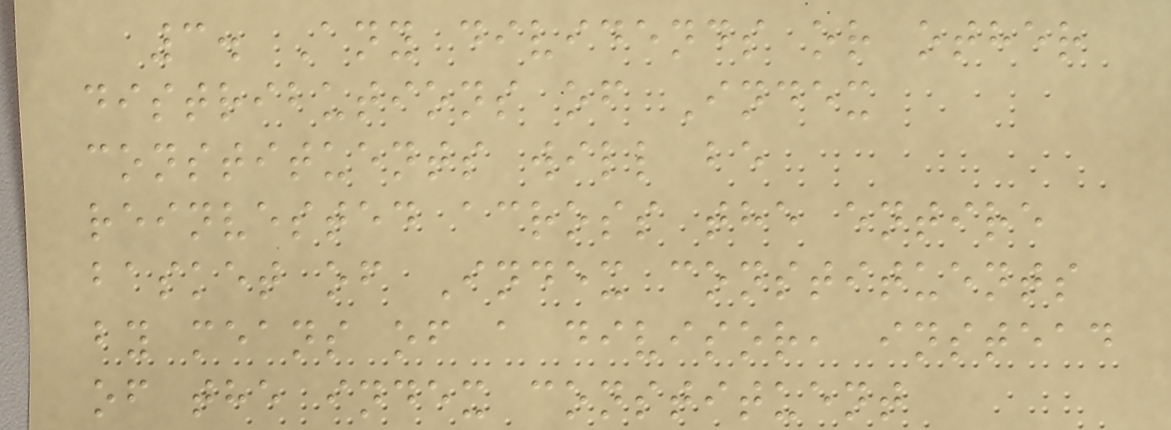3. Any dividends or other
distributions of Index
constituents will be
reinvested across the entire
basket of Index constituents
by means of a divisor, instead
of the index constituent
